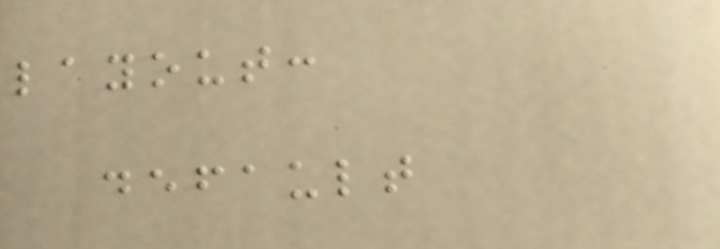layout:
default
